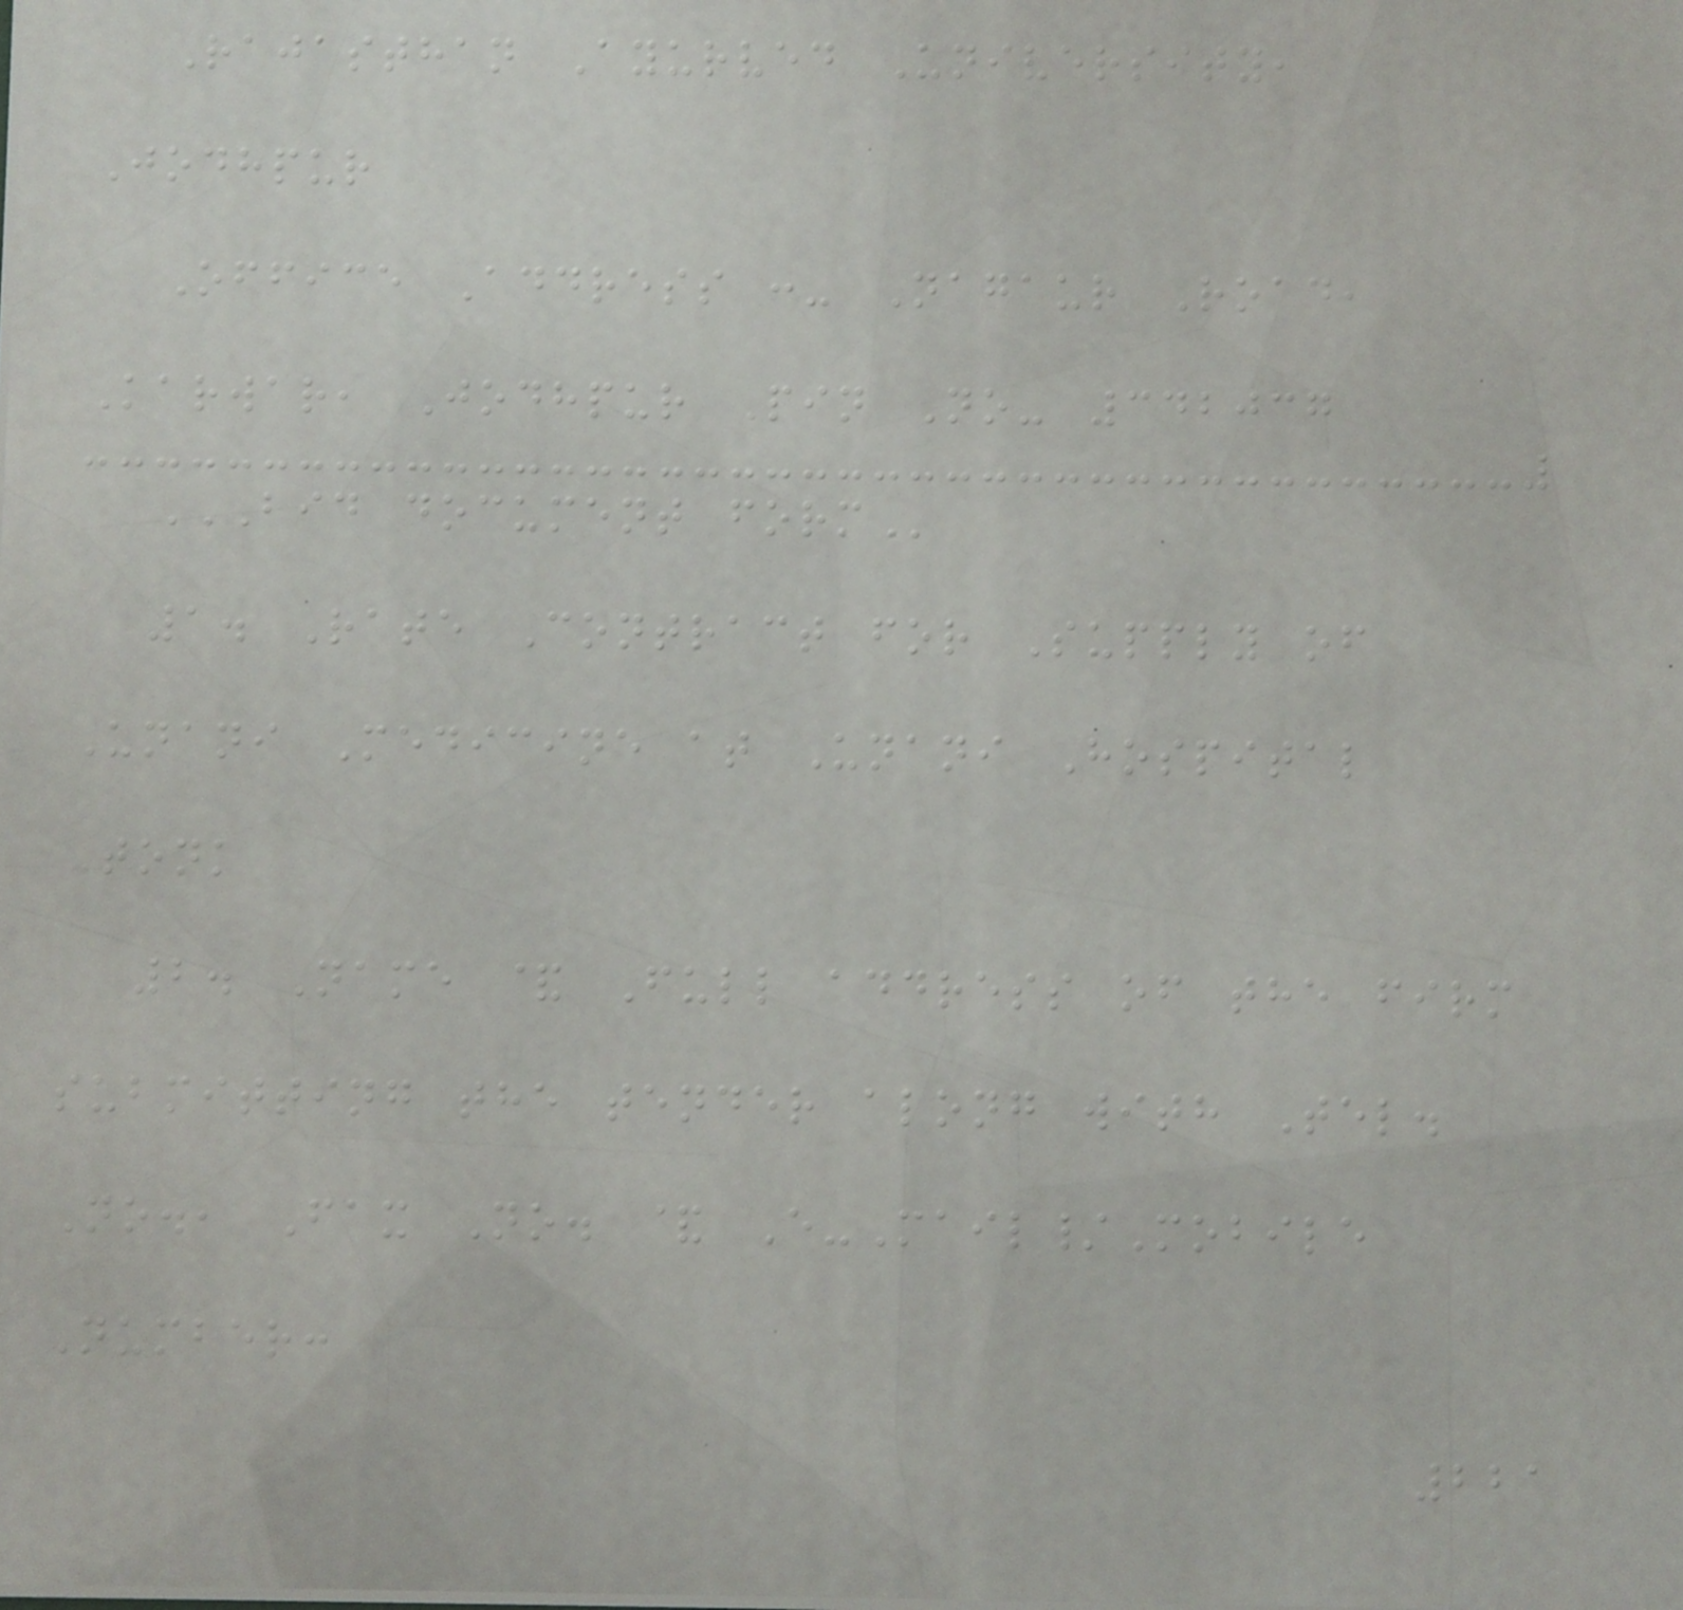Rajasthan Ayurved University,
Jodhpur
Office Address :- Nagaur Road,
Karwar, Jodhpur Pin No- 342037
BID DOCUMENT FORM
1. Rate Contract for Supply of
Unani Medicine at Unani Hospital
Tonk
2. Name & Full address of the firm
submitting the tender along with Tel.
No., Fax No. & E-Mail/Mobile
Number:
221
